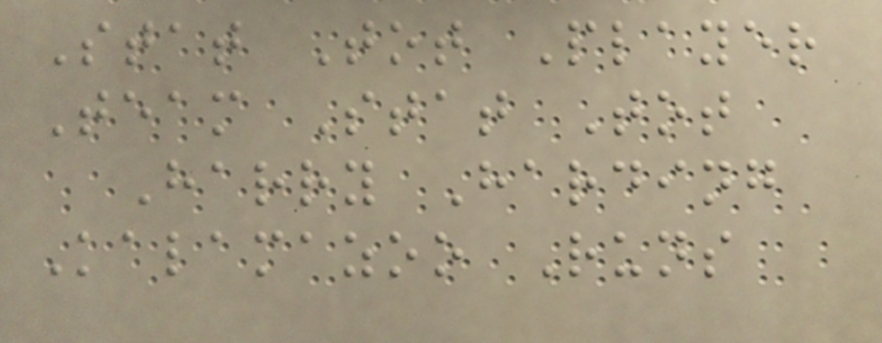Stat Tot Player
Team Stat Tot
Harry Harding
Kalamazoo Runs
